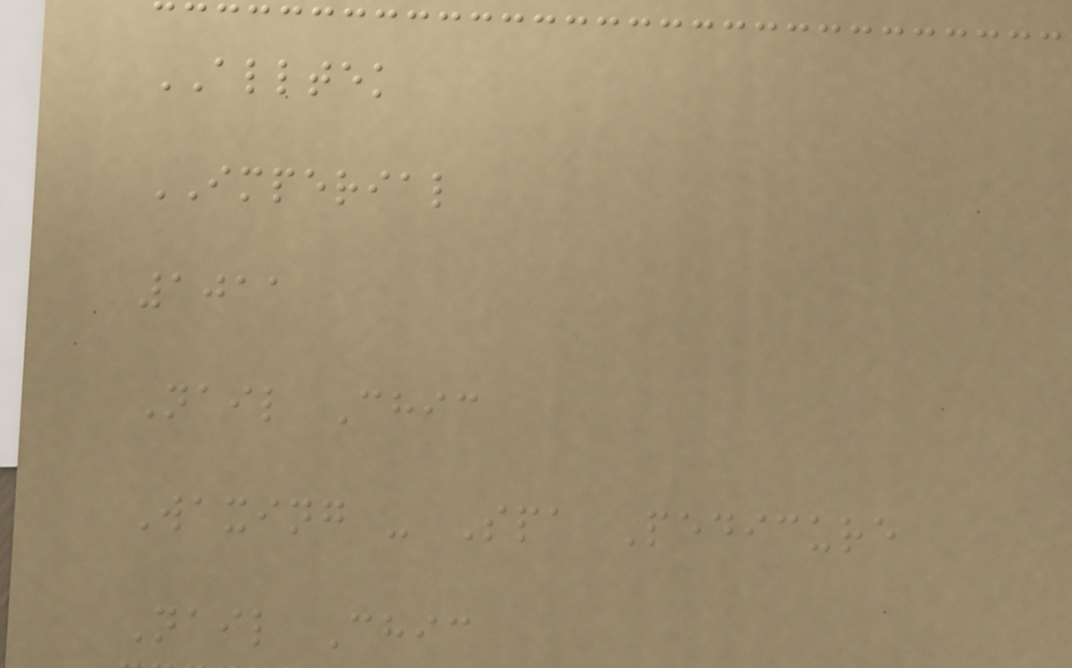ALLTEK
IMPERIAL
1011
Nail Chic
Waxing - Spa Pedicure
Nail Chic
